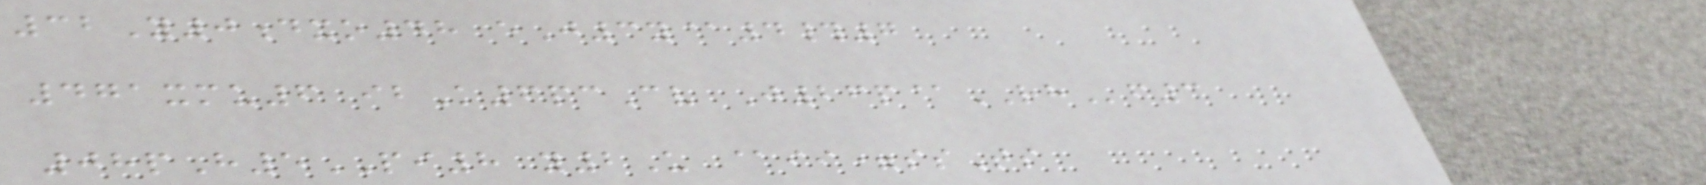32Y0dxo48 eJ3y@4#7
471xmu6 ibK6pcCv J26p@RHf3
08pH5PI8 y2U @ii=ssTs
